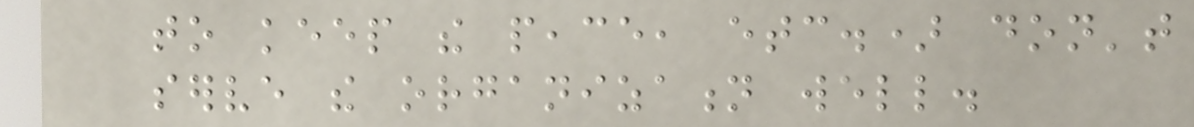to keep the peace, etc.) don't
serve the organization well.
